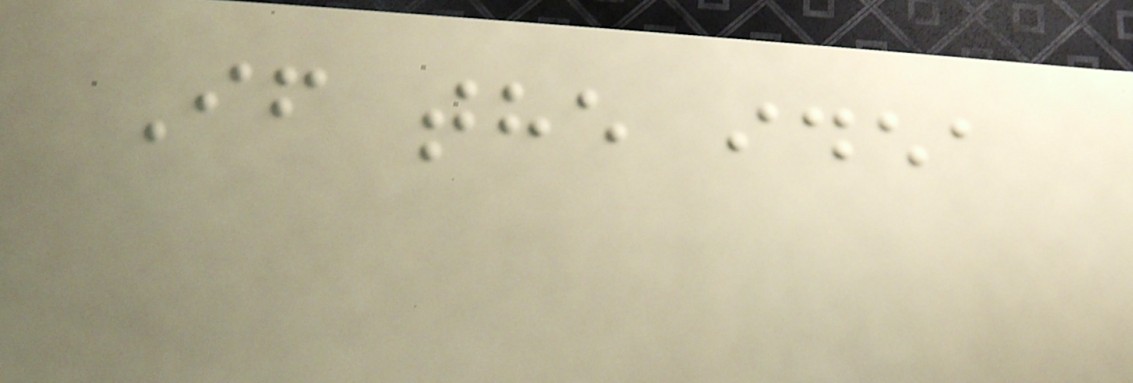If the idea
